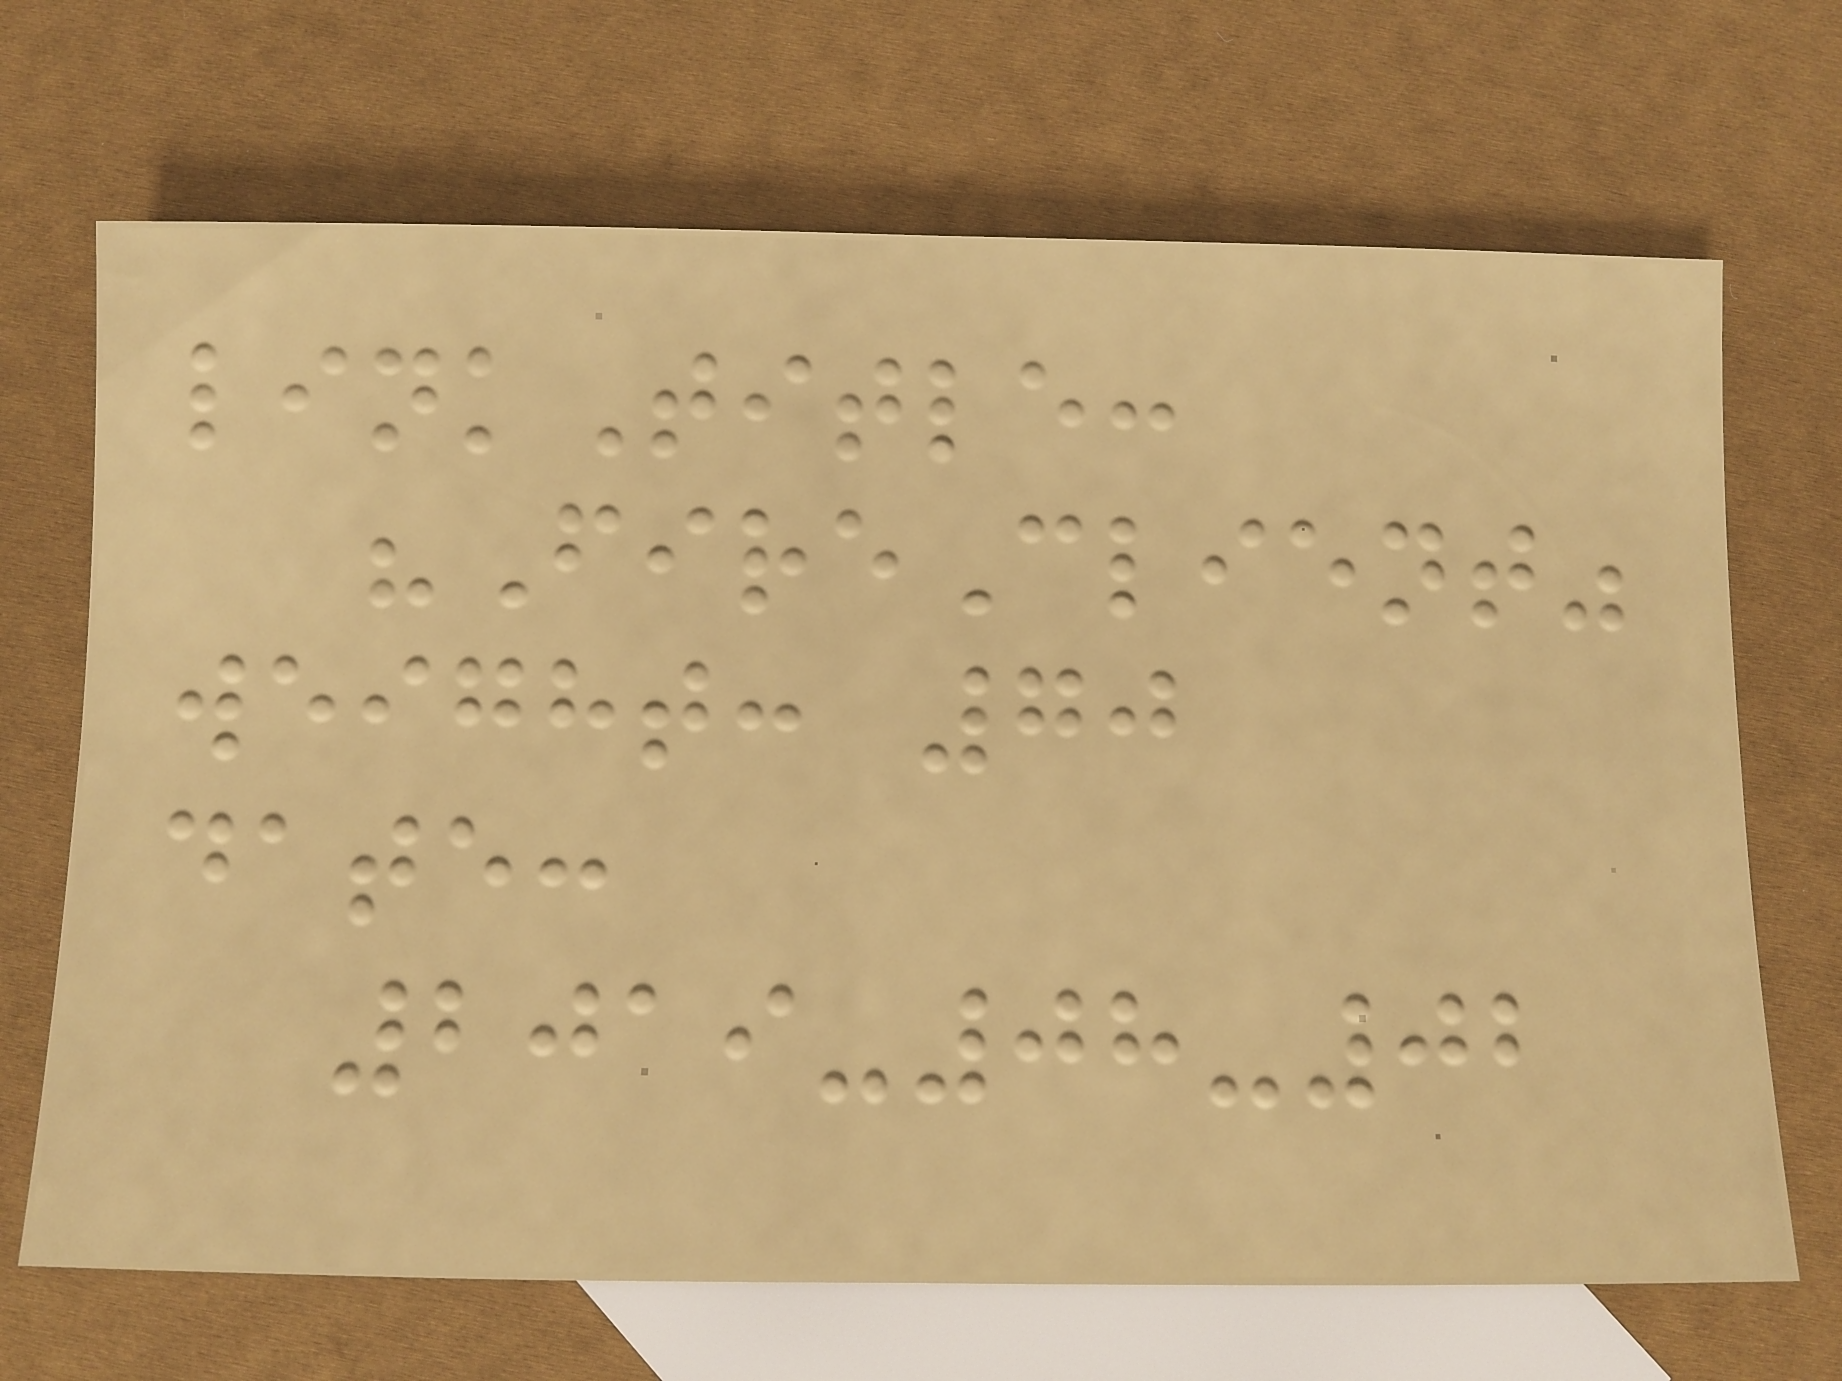linkTitle:
"FireClient"
weight: 70
date:
2019-08-02
